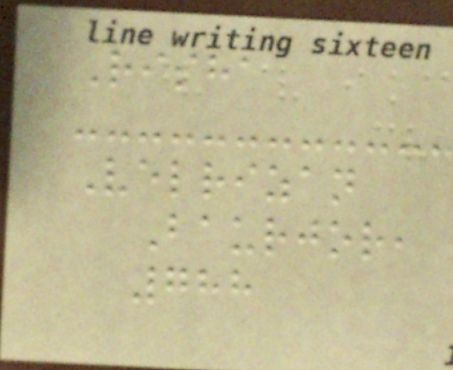Risha
Velrizan
Baurjor,
788
